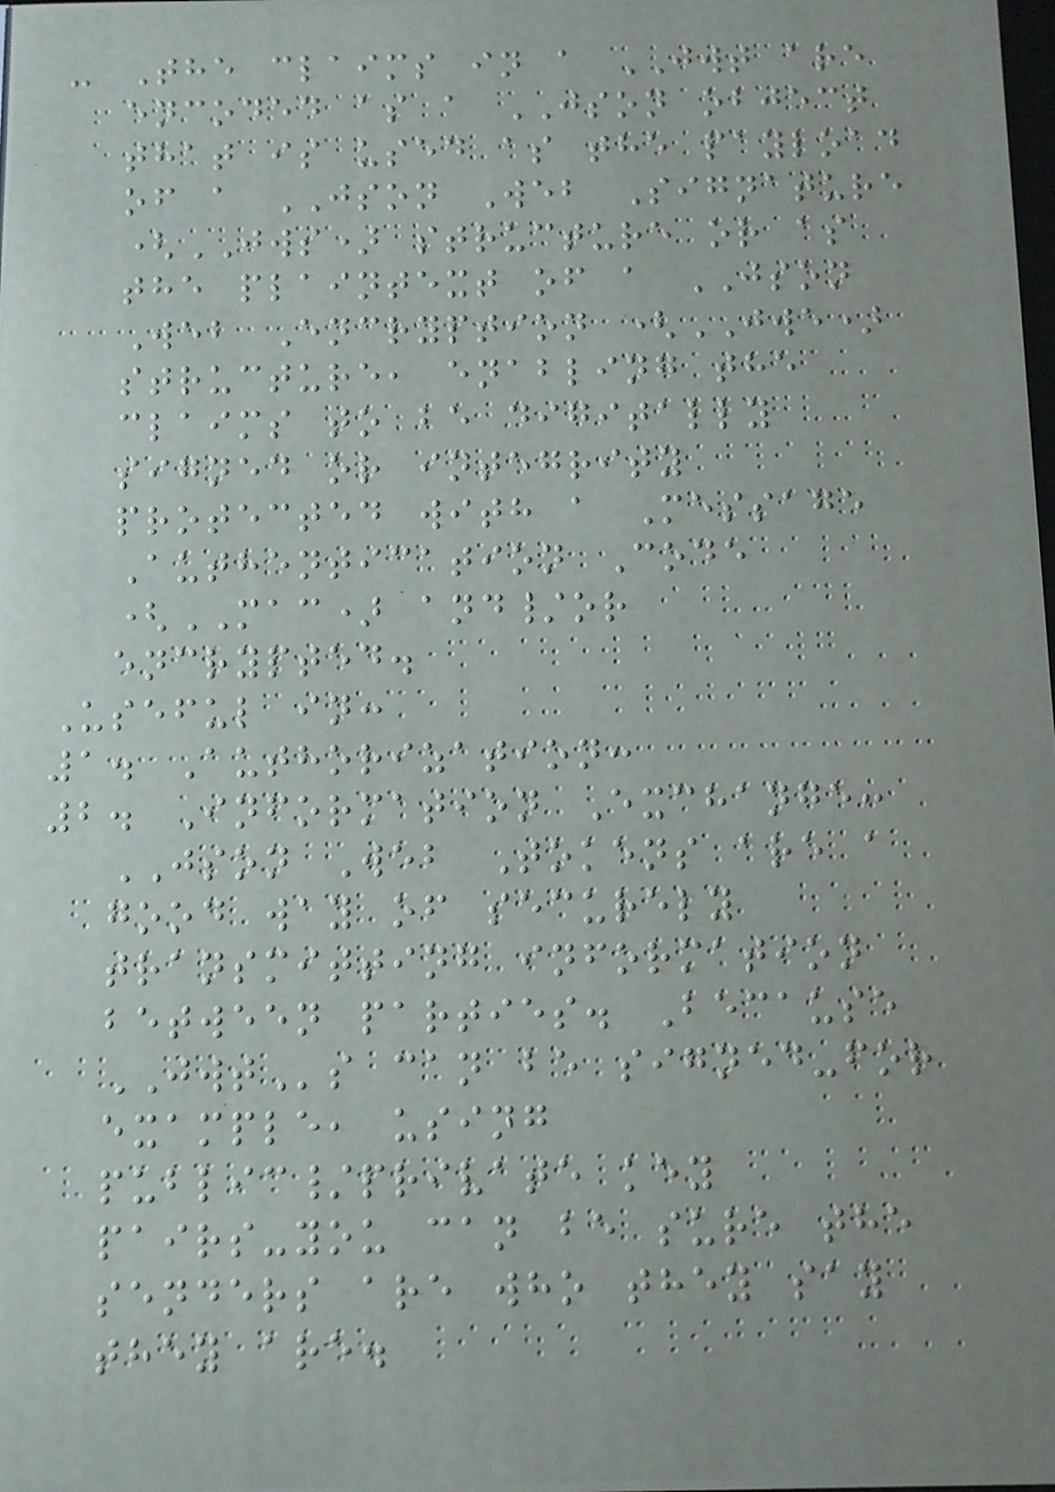- The claims in a JWT are
encoded as a JSON object
that is used as the payload
of a JSON Web Signature
(JWS) structure or as
the plaintext of a JSON
Web Encryption (JWE)
structure, enabling the
claims to be digitally
signed or integrity
protected with a Message
Authentication Code
(MAC) and/or
encrypted.
Useful in:
1. Authorization:
2. Information Exchange:
JSON Web Tokens are a
good way of securely
transmitting information
between parties. Because
JWTs can be signed-for
example, using
public/private key
pairs-you can be sure the
senders are who they say
they are.
